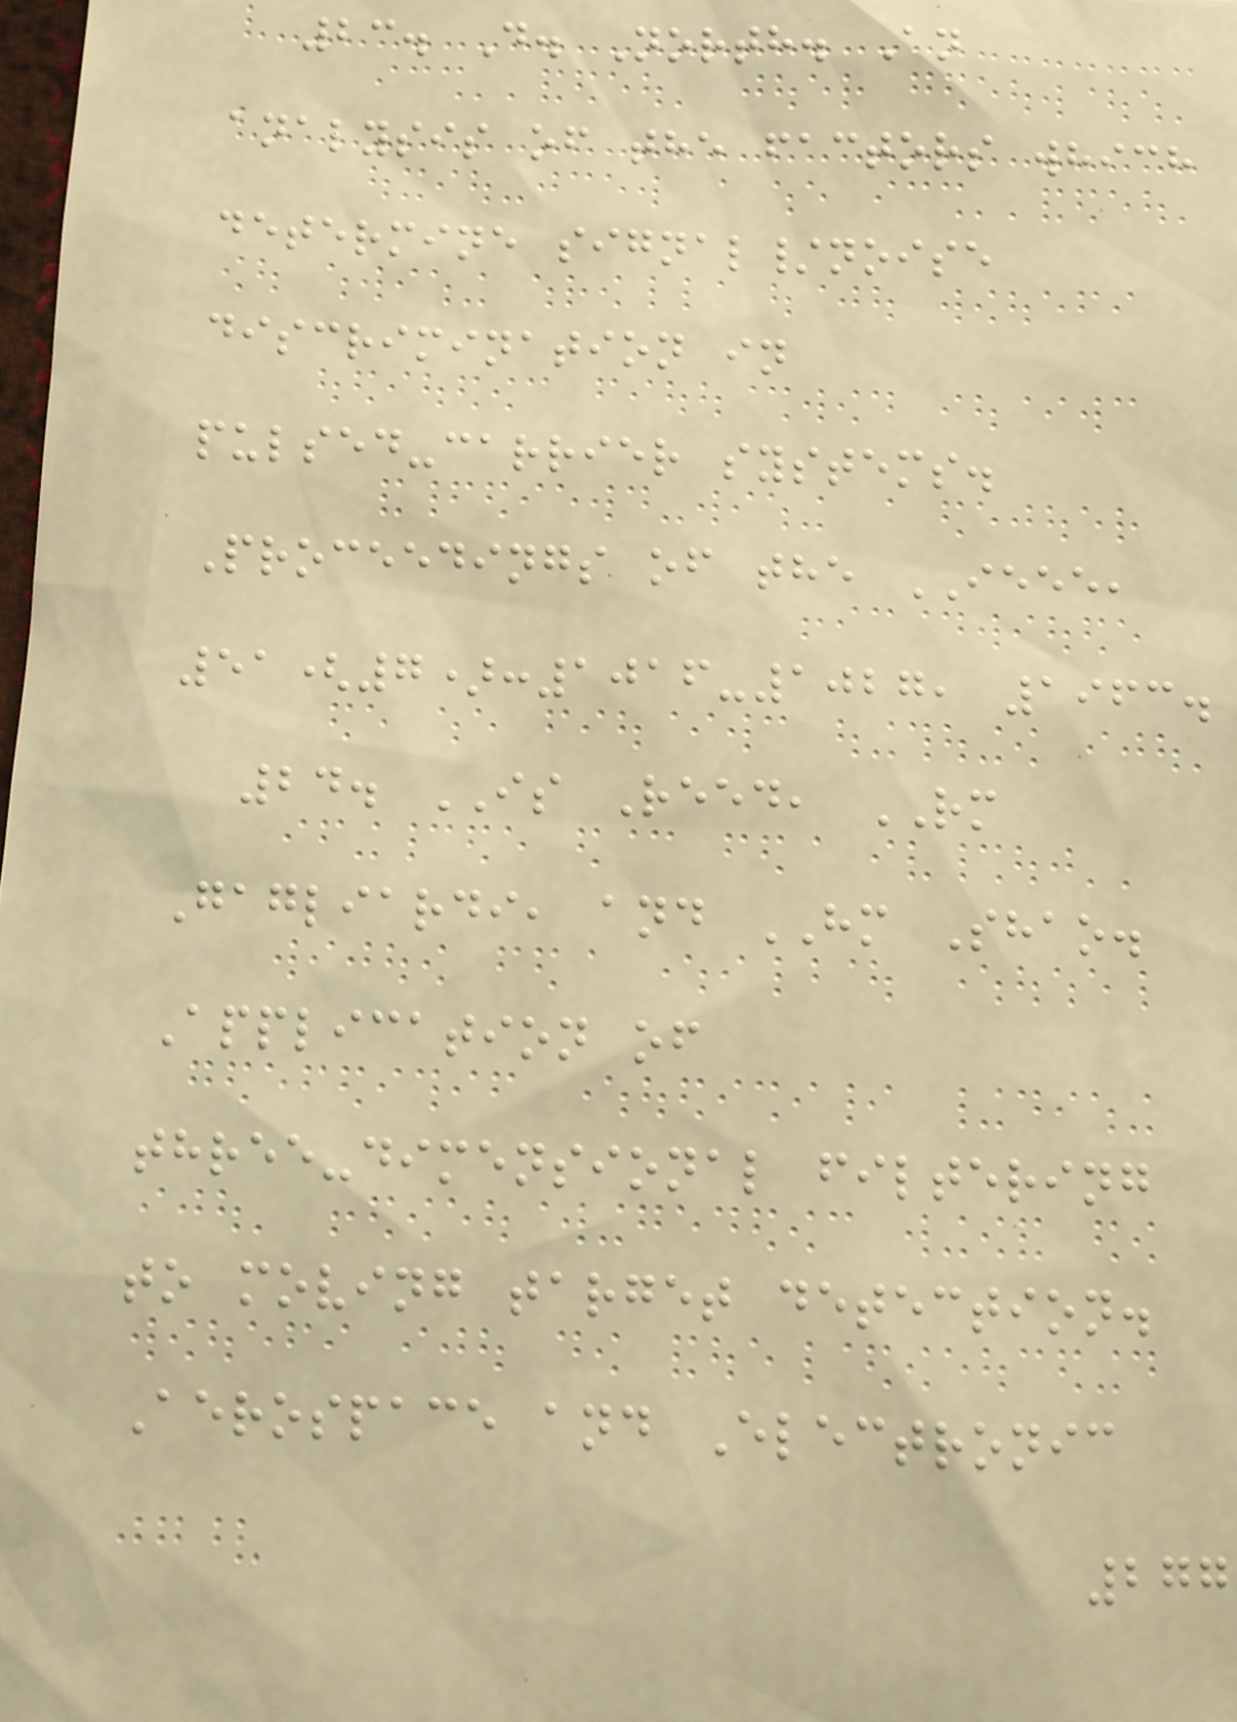23. D. North. An
analysis of the factors which
determine signal/noise
discrimination in
pulsed-carrier systems.
Proceedings of the IEEE,
51(7):1016-1027, 1963.
24. IS Reed, RM
Gagliardi, and HM Shao.
Application of
three-dimensional filtering
to moving target detection.
Aerospace and Electronic
277
